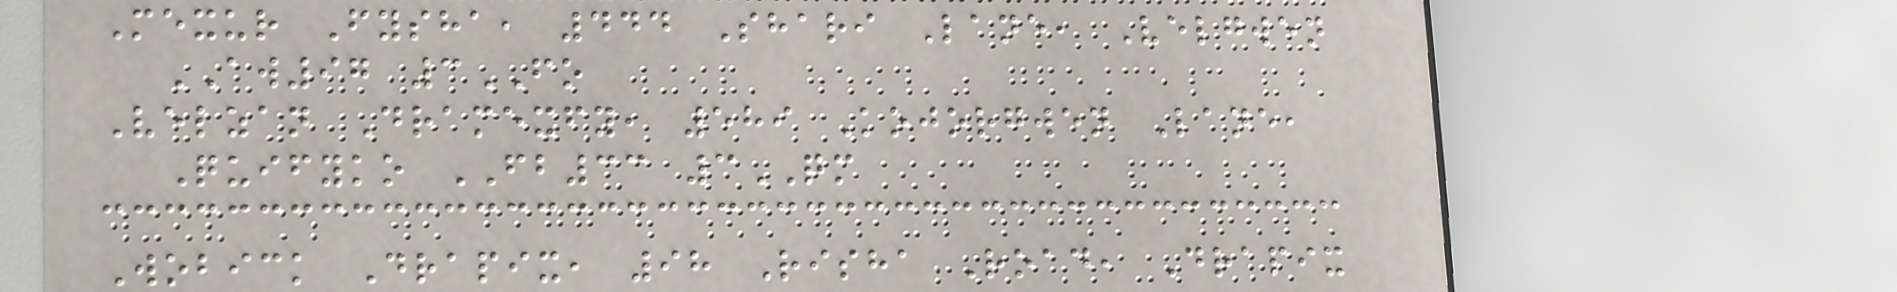Mexur Fysha, 444 Shari Lane, Velgwen
AW97 3FO
Velzan Dramexfy, 589 Kojorgwen Lane,
Quifyko FB33 3QM
Wobick Drapix, 98 Risha Road, Drapix
